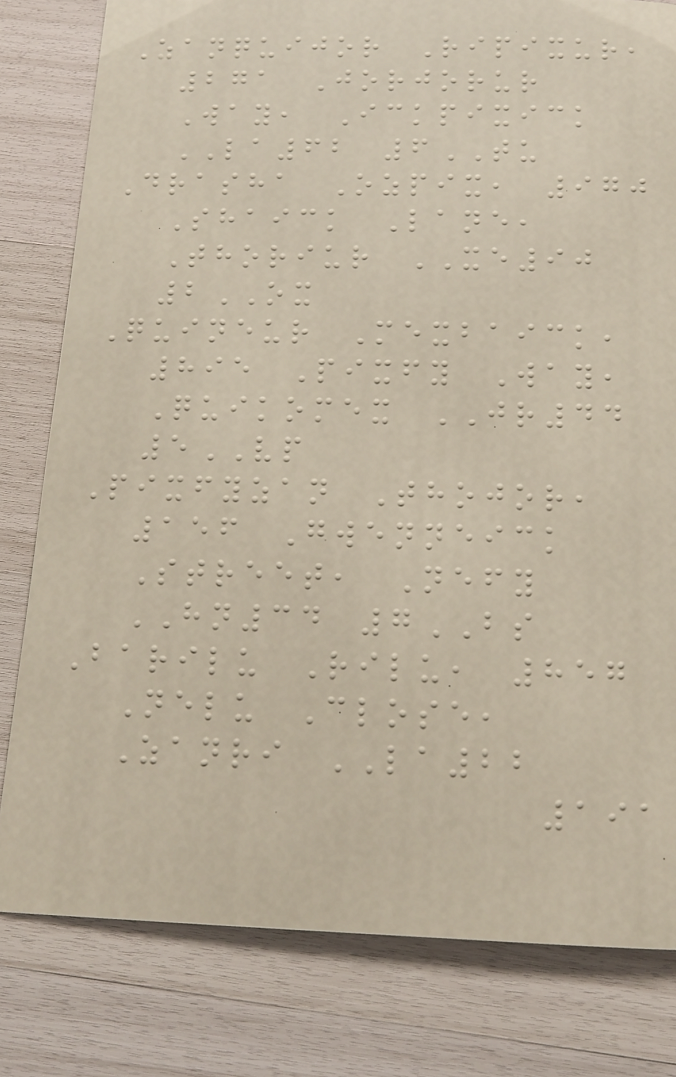Zanquijor Ripixur,
271 Jorjorur
Way, Ickpixick
LA62 6TU
Drasha Ozpix, 970
Shaick Lane,
Thoriur XE90
2OX
Quineur Mexbaick,
895 Pixfy Way,
Quikomex JR44
5VP
Pixfyzan Thojor,
156 Gwenneick
Street, Nefy
HN34 7BS
Barilu Rilu, 857
Nelu Close,
Zanri LA22
191
